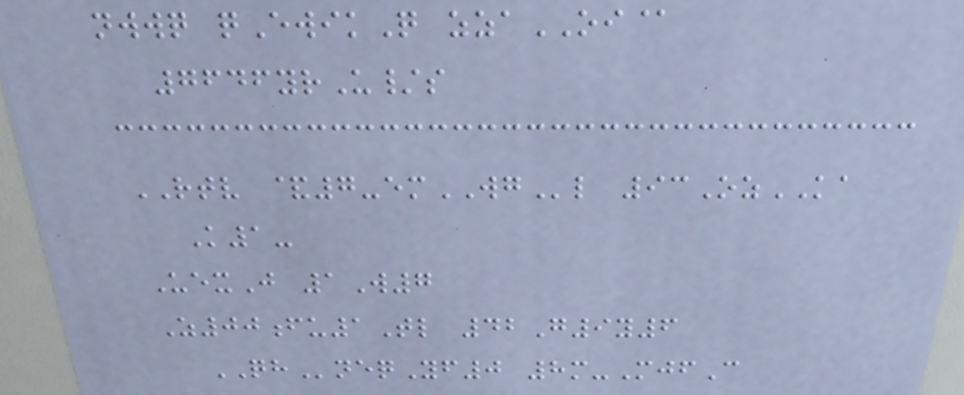nwwq qEwikQ zzaOI@
7646yrU/s
RTV &7-emWGl 93OzKA
K1-
UexJ 1W7
Z00fu1Tl 42G9y6
QHneqYf0 8m-MjfC
